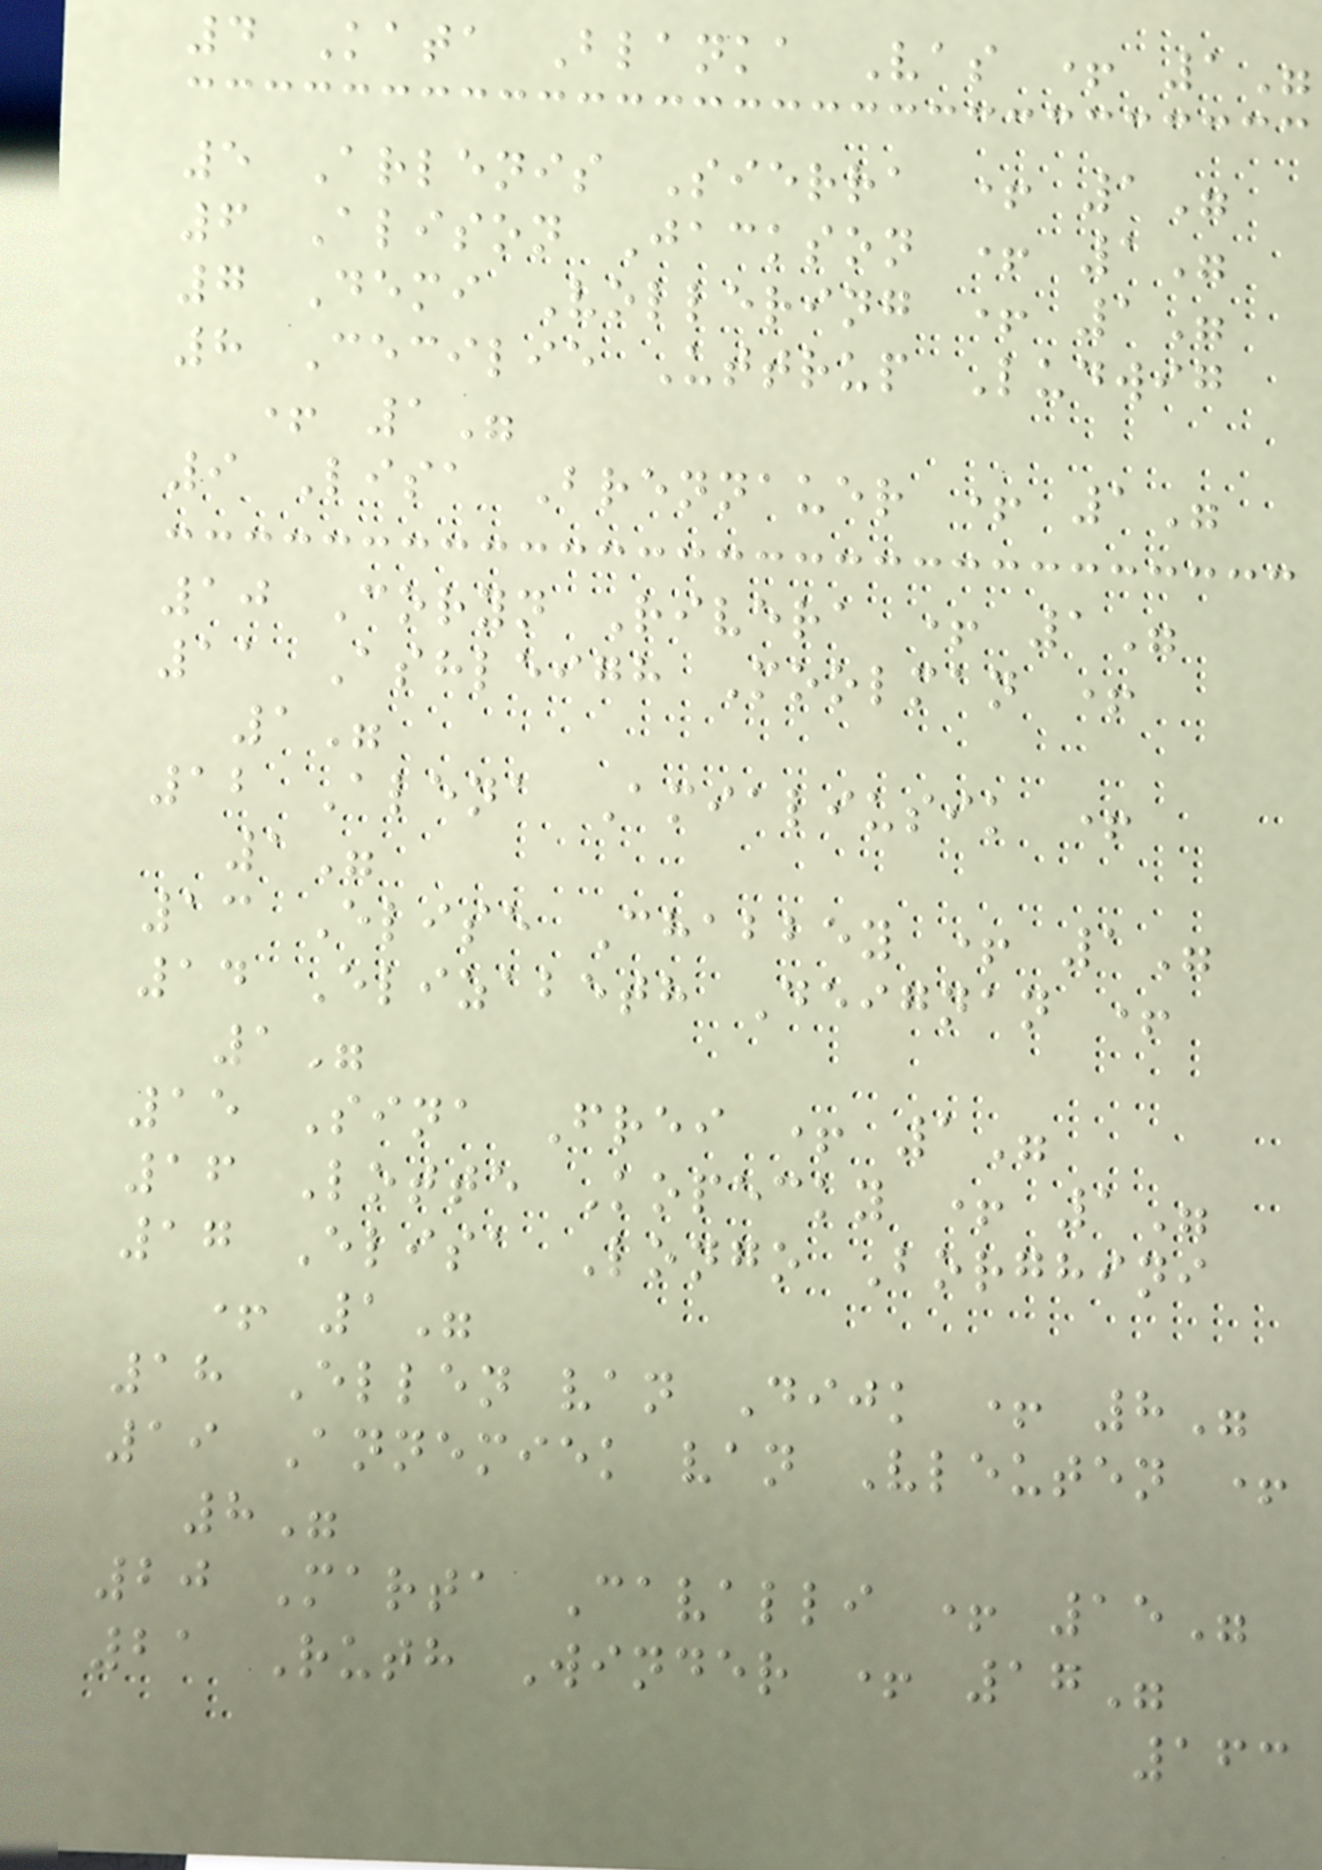4 Kata Blanka Vas + 1"
5 Arlenis Sierra + 1"
6 Alison Jackson + 1"
7 Demi Vollering + 1"
8 Cecilie Uttrup Ludwig
+ 1"
9 Lisa Brennauer + 1"
10 Coryn Rivera + 1"
11 Ashleigh Moolman +
1"
12 Alena Amialiusik +
1"
13 Elise Chabbey + 1"
14 Elizabeth Deignan +
1"
15 Sina Frei + 1"
16 Lotte Kopecky + 1"
17 Elisa Longo Borghini
+ 1"
18 Ellen van Dijk + 8"
19 Annemiek van Vleuten +
8"
20 Marta Cavalli + 15"
21 Ruth Winder + 17"
163
